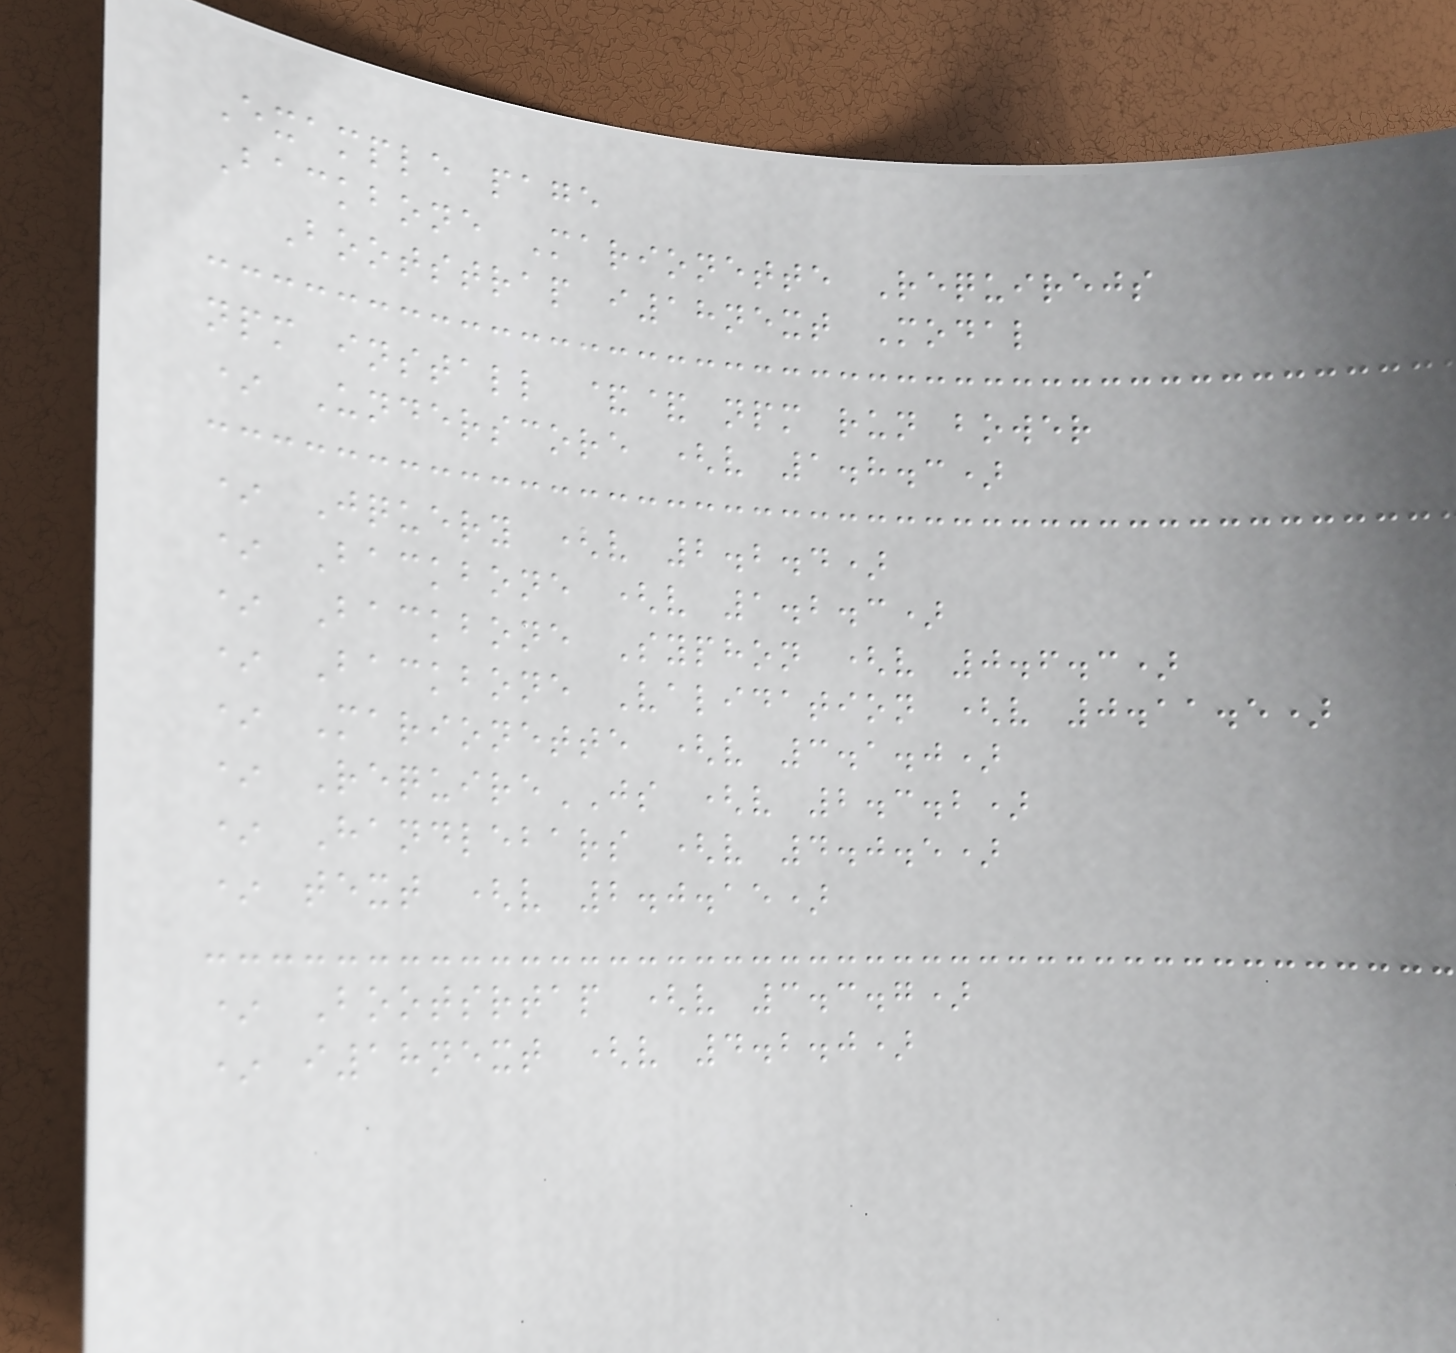Example page
Backbone Marionette Requirejs
Bootstrap i18next Modal
npm install && npm run bower
* Underscore (v 1.8.3)
* Jquery (v 2.2.4)
* Backbone (v 1.2.3)
* Backbone Syphon (v 0.6.3)
* Backbone Validation (v 0.11.5)
* Marionette (v 3.1.0)
* RequireJS (v 2.3.2)
* Handlebars (v 4.0.5)
* text (v 2.0.15)
* Bootsrtap (v 3.3.7)
* i18next (v 4.2.0)
